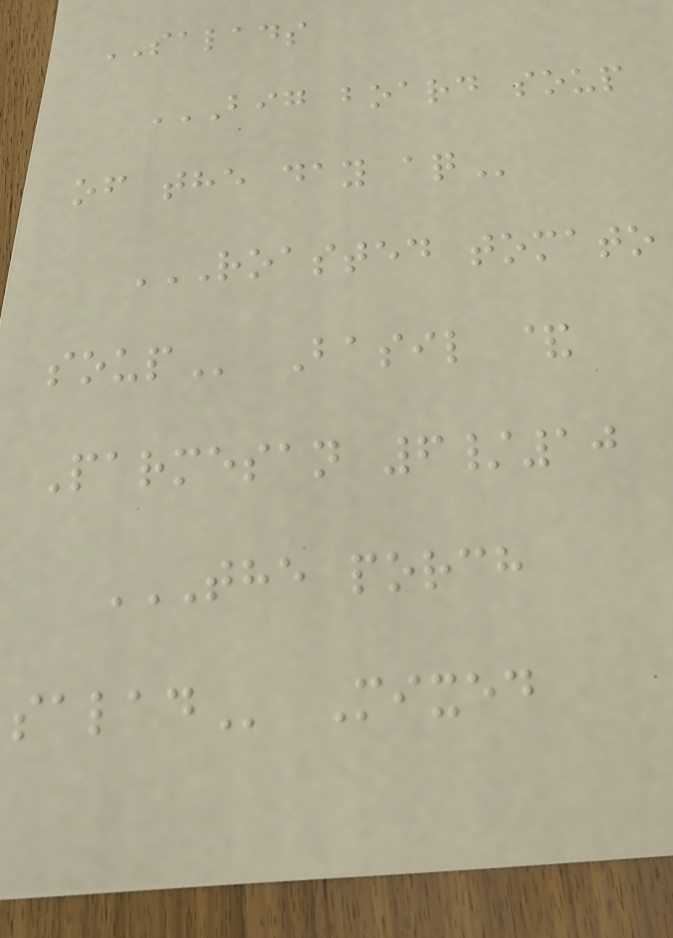SALADS
BIG BOARD SOUP
OF THE DAY AQ
ROASTED TOMATO
SOUP Basil &
Parmesan 6/10
THE PORCH
SALAD Mixed
